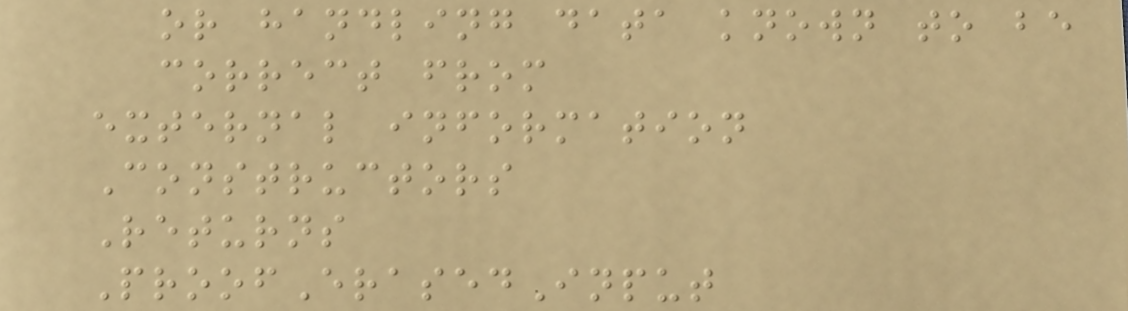or handling data known to be
correct from
external information
Constructors
Returns
ProofErasedInput
